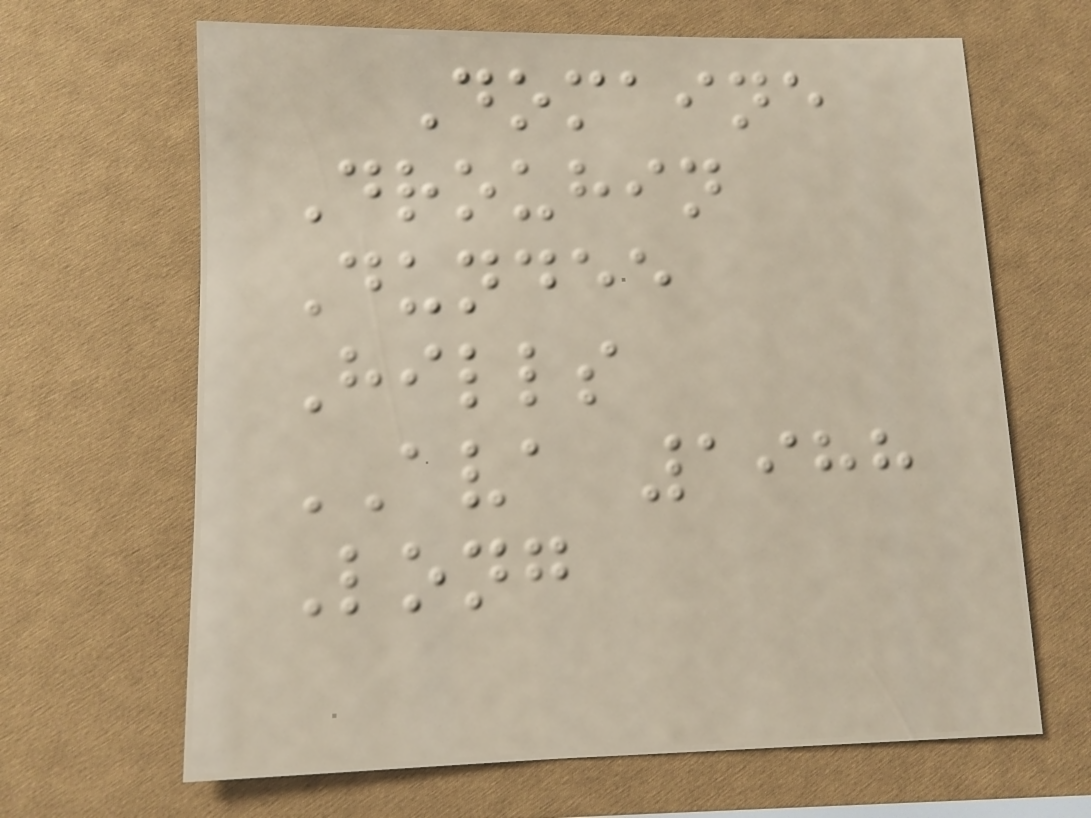Domaine
Drouhin
Dundee
Hills
AVA 1988
Long
